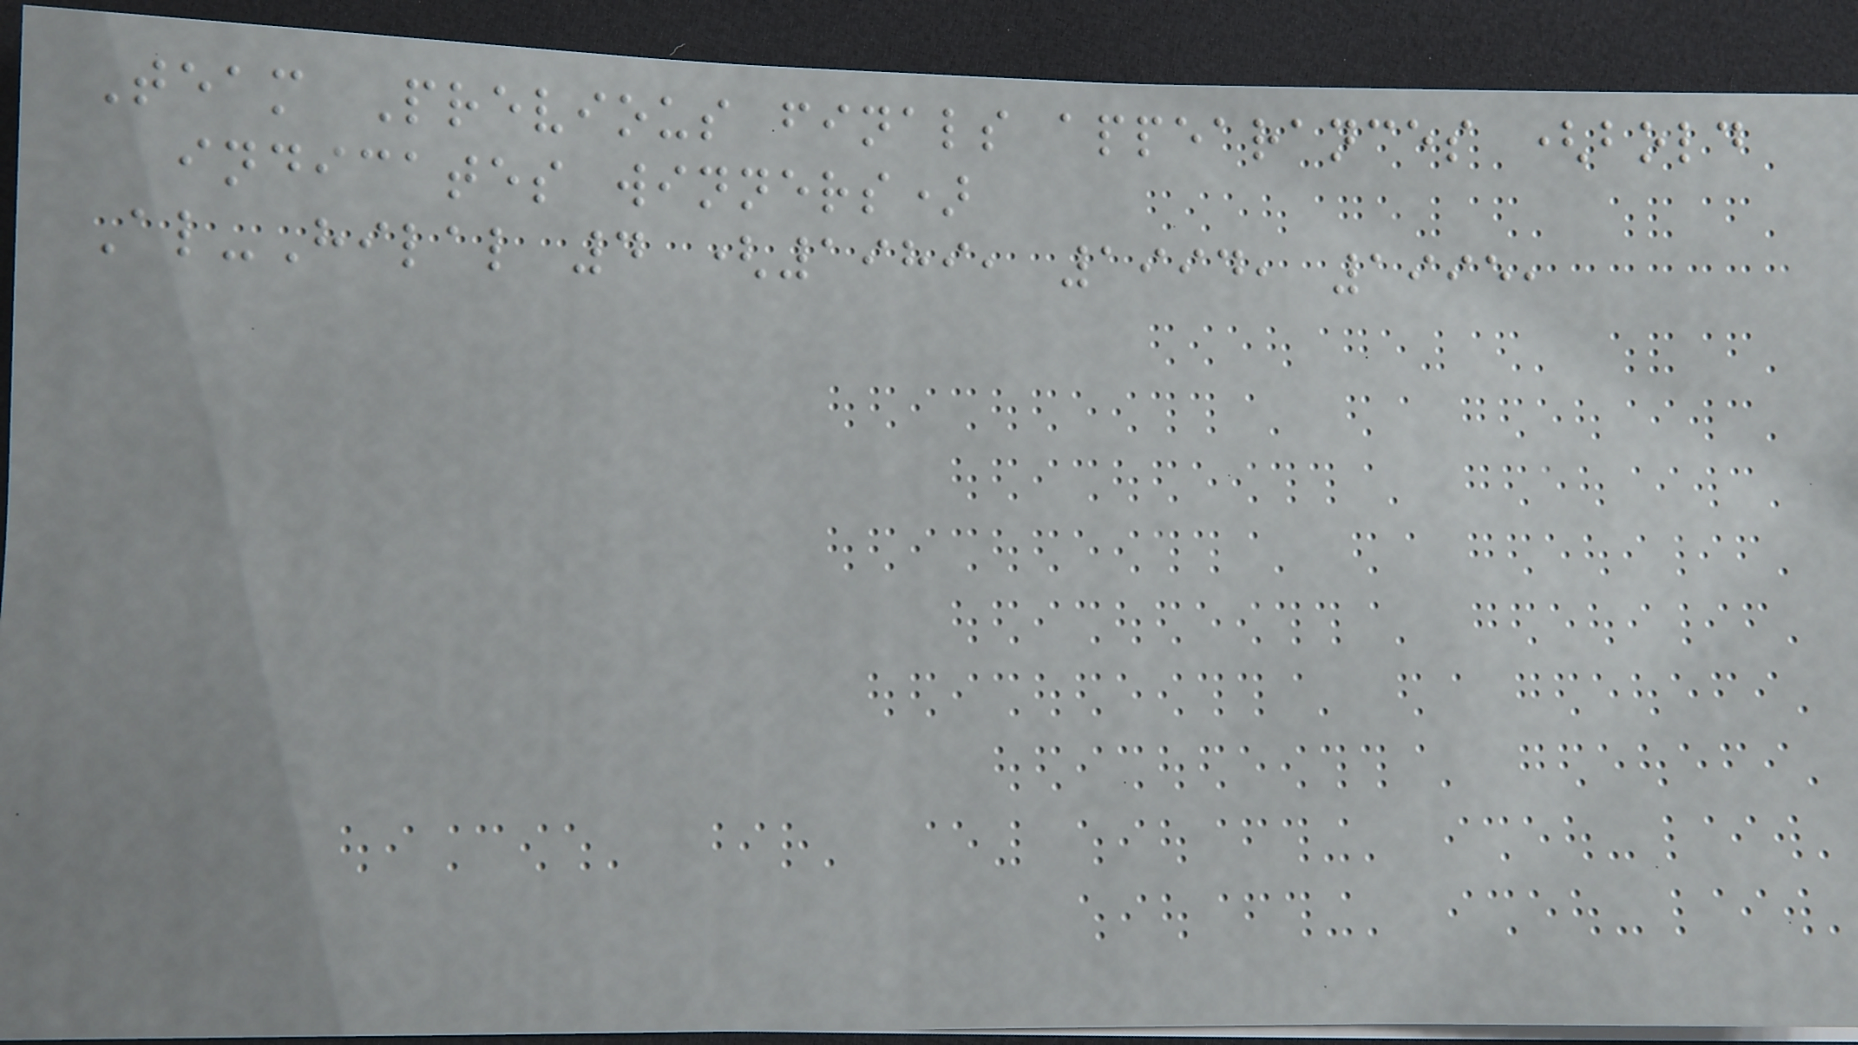Team Previous finals appearances (bold
indicates winners)
Al-Hilal 4 (1989, 1994, 1995,
